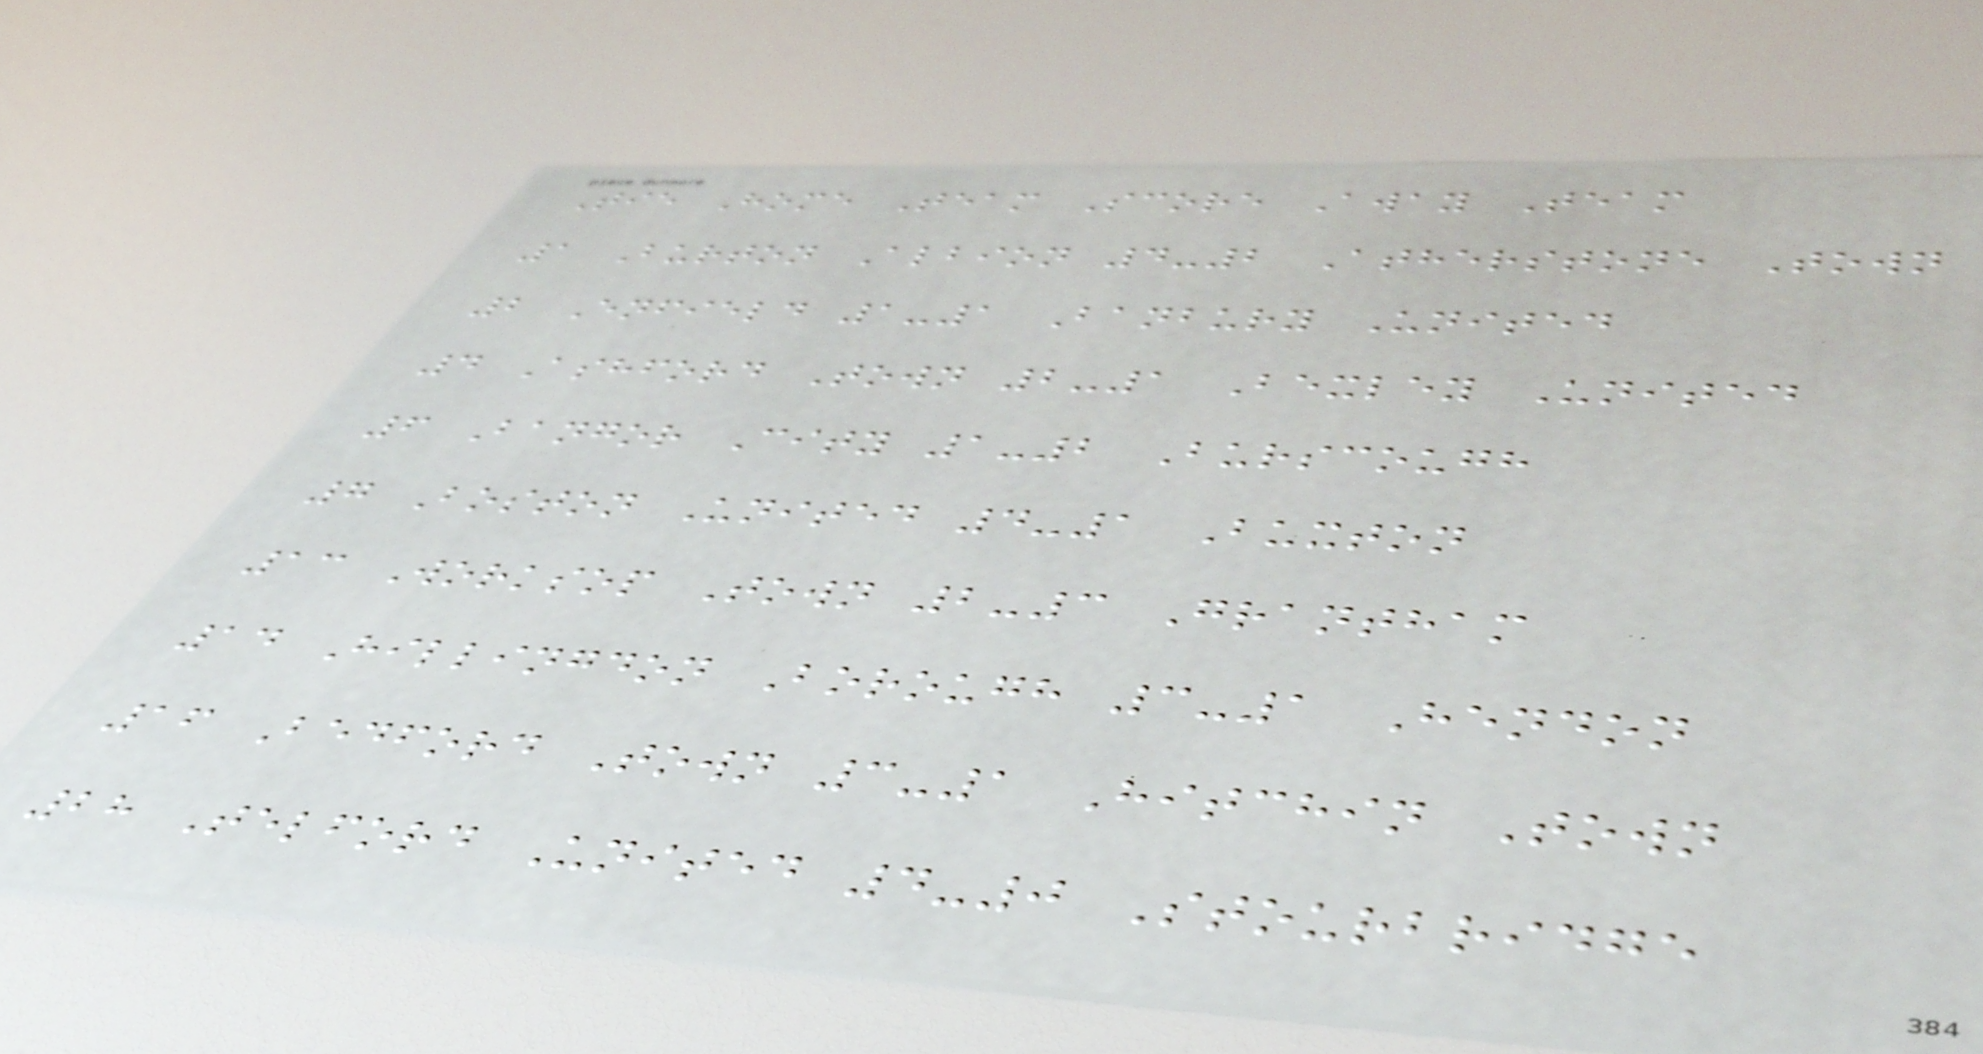Tie Home Team Score Away Team
1 Burton Albion 4-2 Atherstone Town
2 Enfield 1-1 Banbury United
4 Ashford Town 2-1 Bexley United
6 Bangor City 1-2 Burscough
7 Boston United 4-1 Buxton
13 Worksop Town 2-3 Grantham
14 Hillingdon Borough 3-1 Hendon
16 Bedford Town 3-1 Hitchin Town
28 Telford United 4-0 Stourbridge
